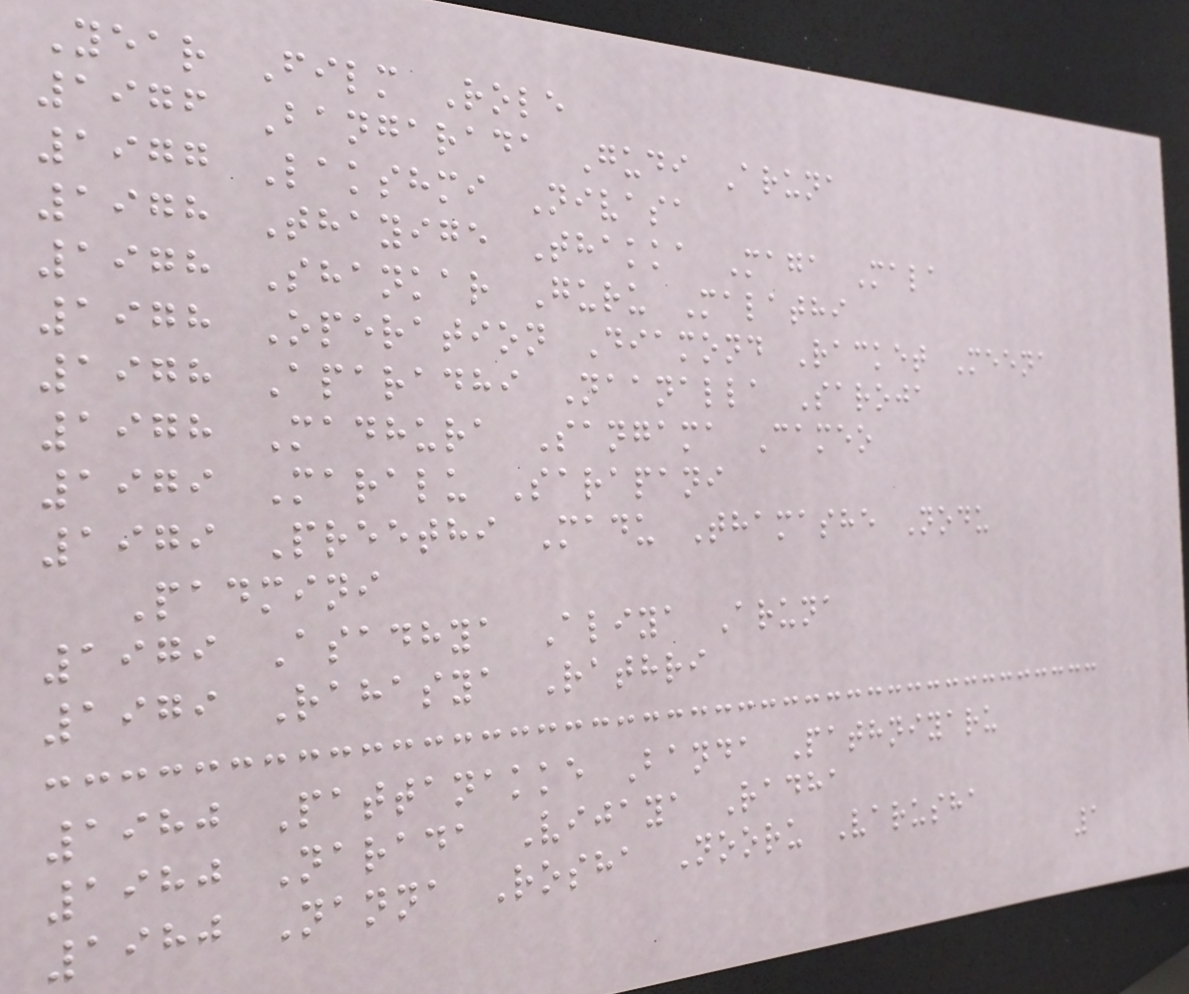Year Film Role
1976 Bangarada Gudi Aruna
1977 Lakshmi Nivasa
1978 Thayige Thakka Maga Mala
1978 Shankar Guru Malathi
1978 Operation Diamond Racket Meena
1978 Aparadhi Naanalla Saroja
1978 Madhura Sangama Cameo
1979 Maralu Sarapani
1979 Preethi Madu Thamashe Nodu
Padmini
1979 Asadhya Aliya Aruna
1979 Rahasya Rathri
1980 Pattanakke Banda Pathniyaru
1980 Narada Vijaya Radha
1980 Nanna Rosha Nooru Varusha
1
